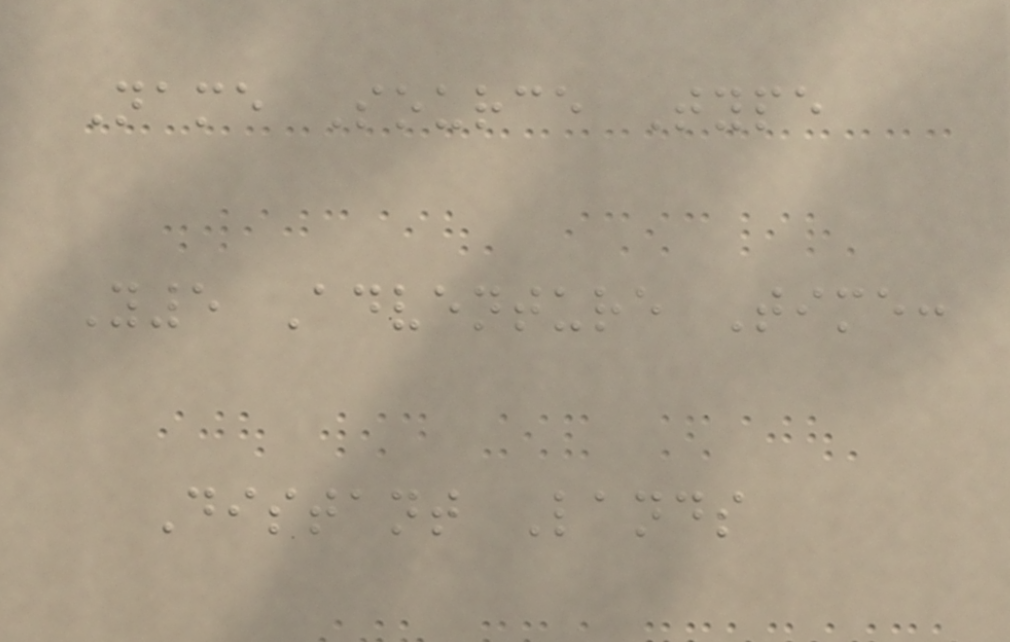Name Source Type
Y5 Adventure Time:
Distant Lands
